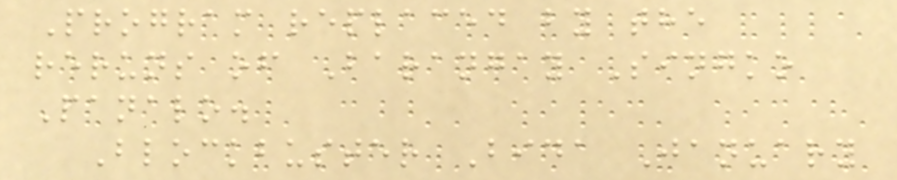Program replaced by the
reruns of Barangay Singko
Panalo.
Blockbuster Bida January
